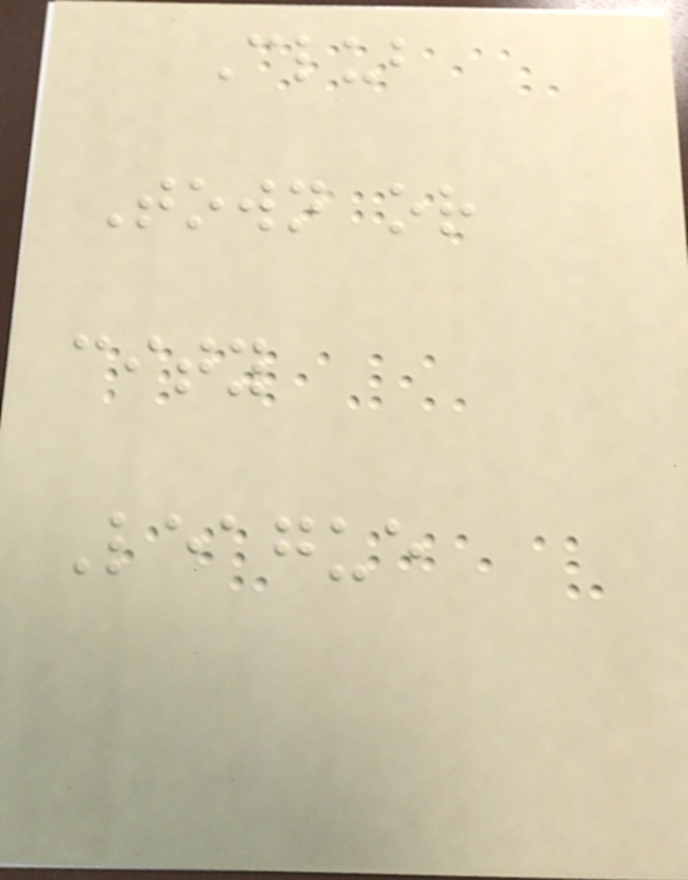Club
Town or
city
League
